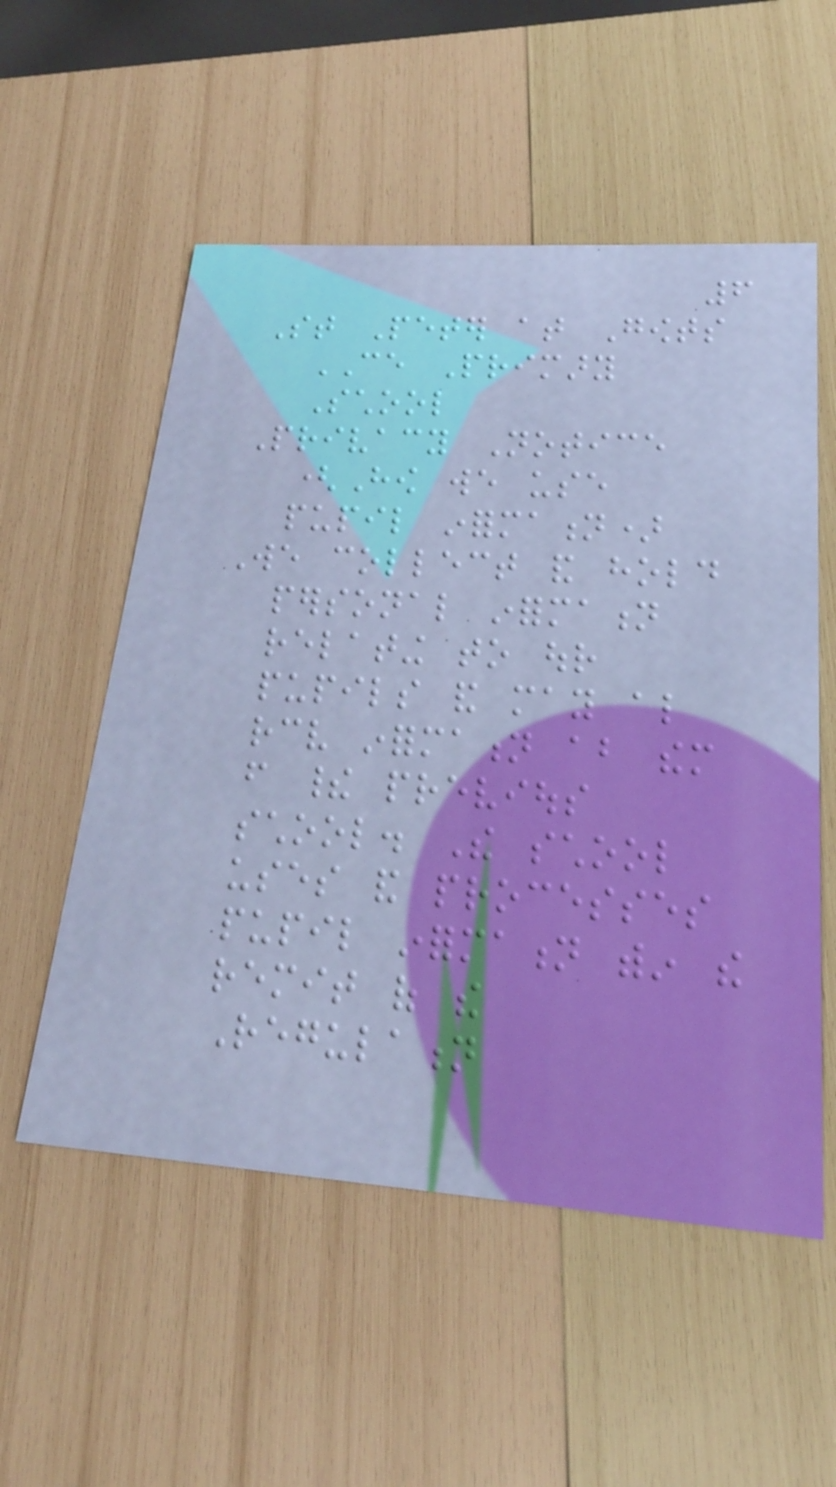6
St Peter at Gowts
CE Primary
School
Privacy Notice
(How we use
pupil information)
We collect and hold
personal information
relating to our
pupils and may also
receive information about them
from their previous
school. The school
uses and processes
pupil information within the
remit of the
Regulation
